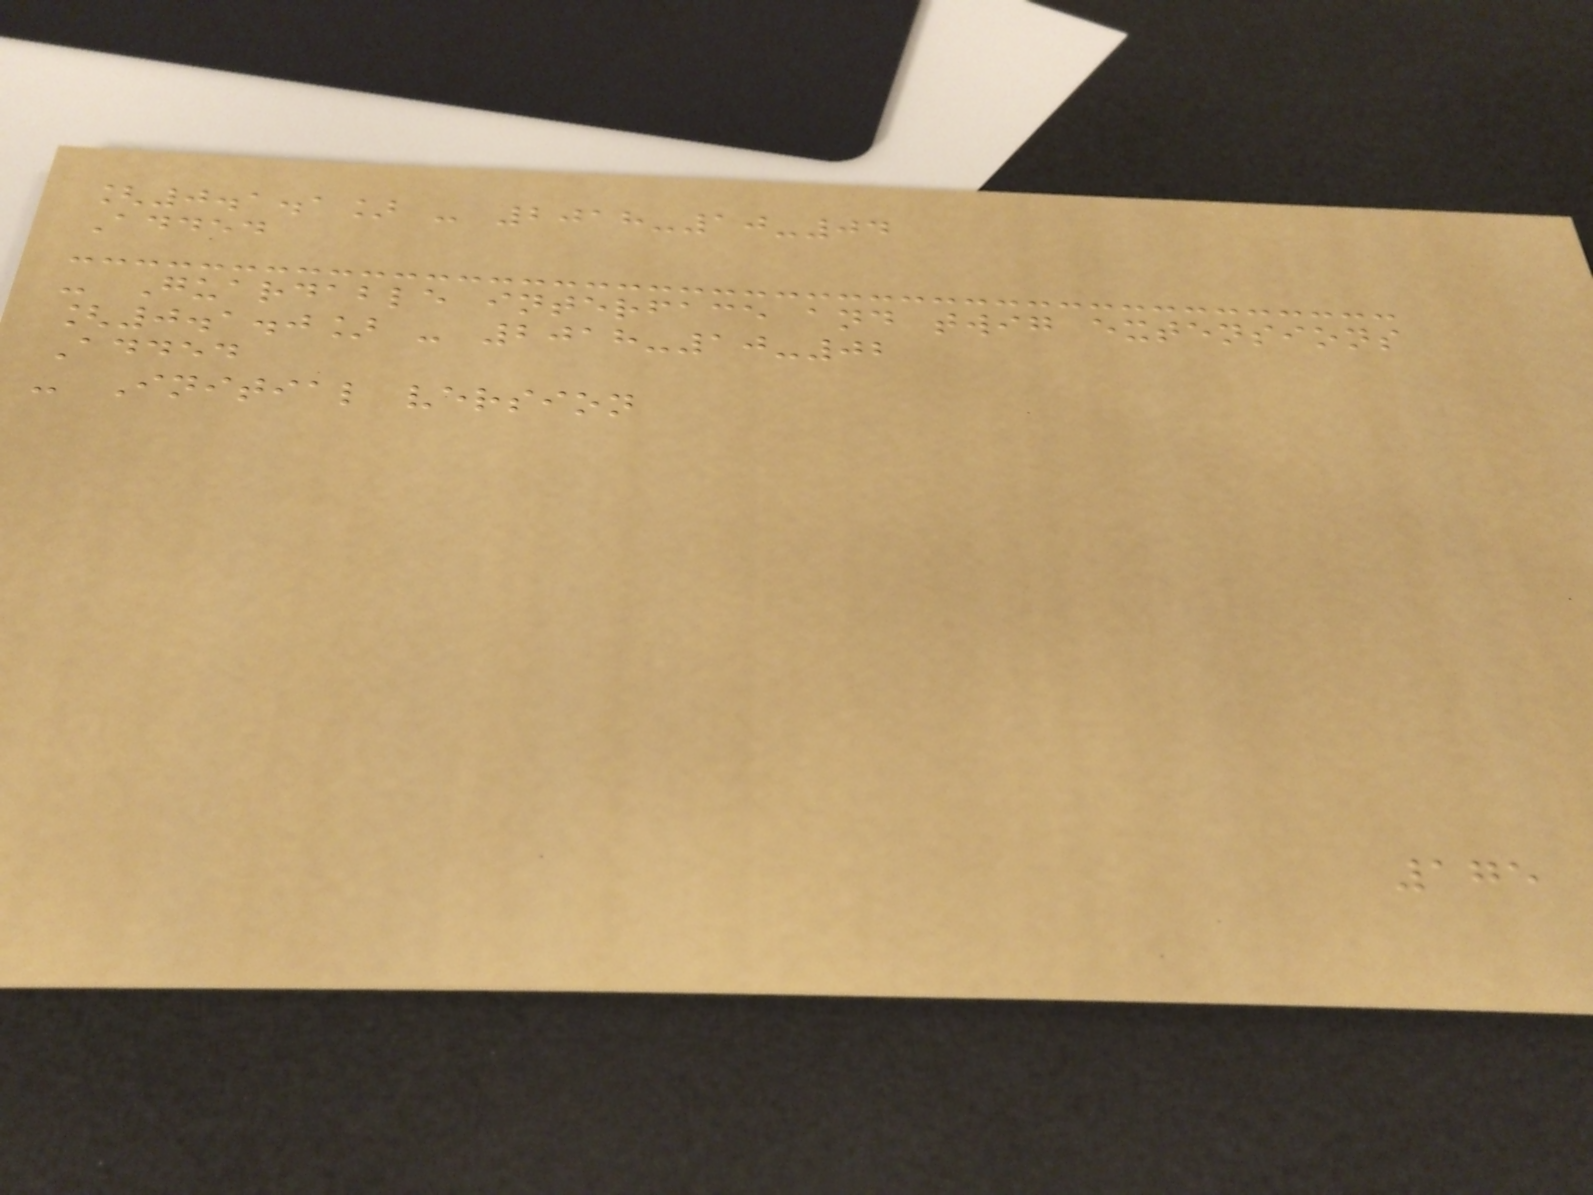[0.1.1] - 2018-10-04
Added
- Guardable interface and twig extensions
[0.1.0] - 2018-10-02
Added
- Initial version
175
